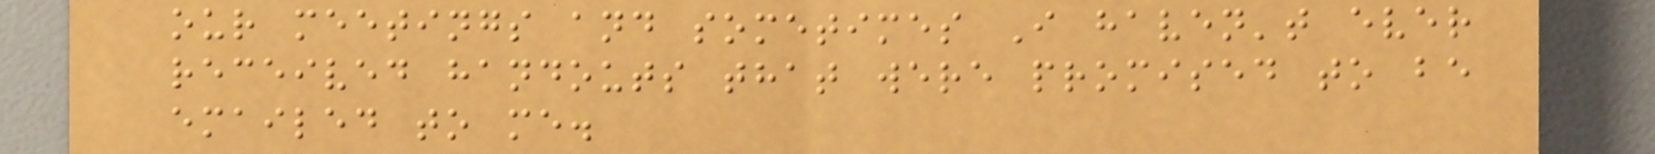our meetings and sometimes I haven't ever
received handouts that were promised to be
emailed to me.
